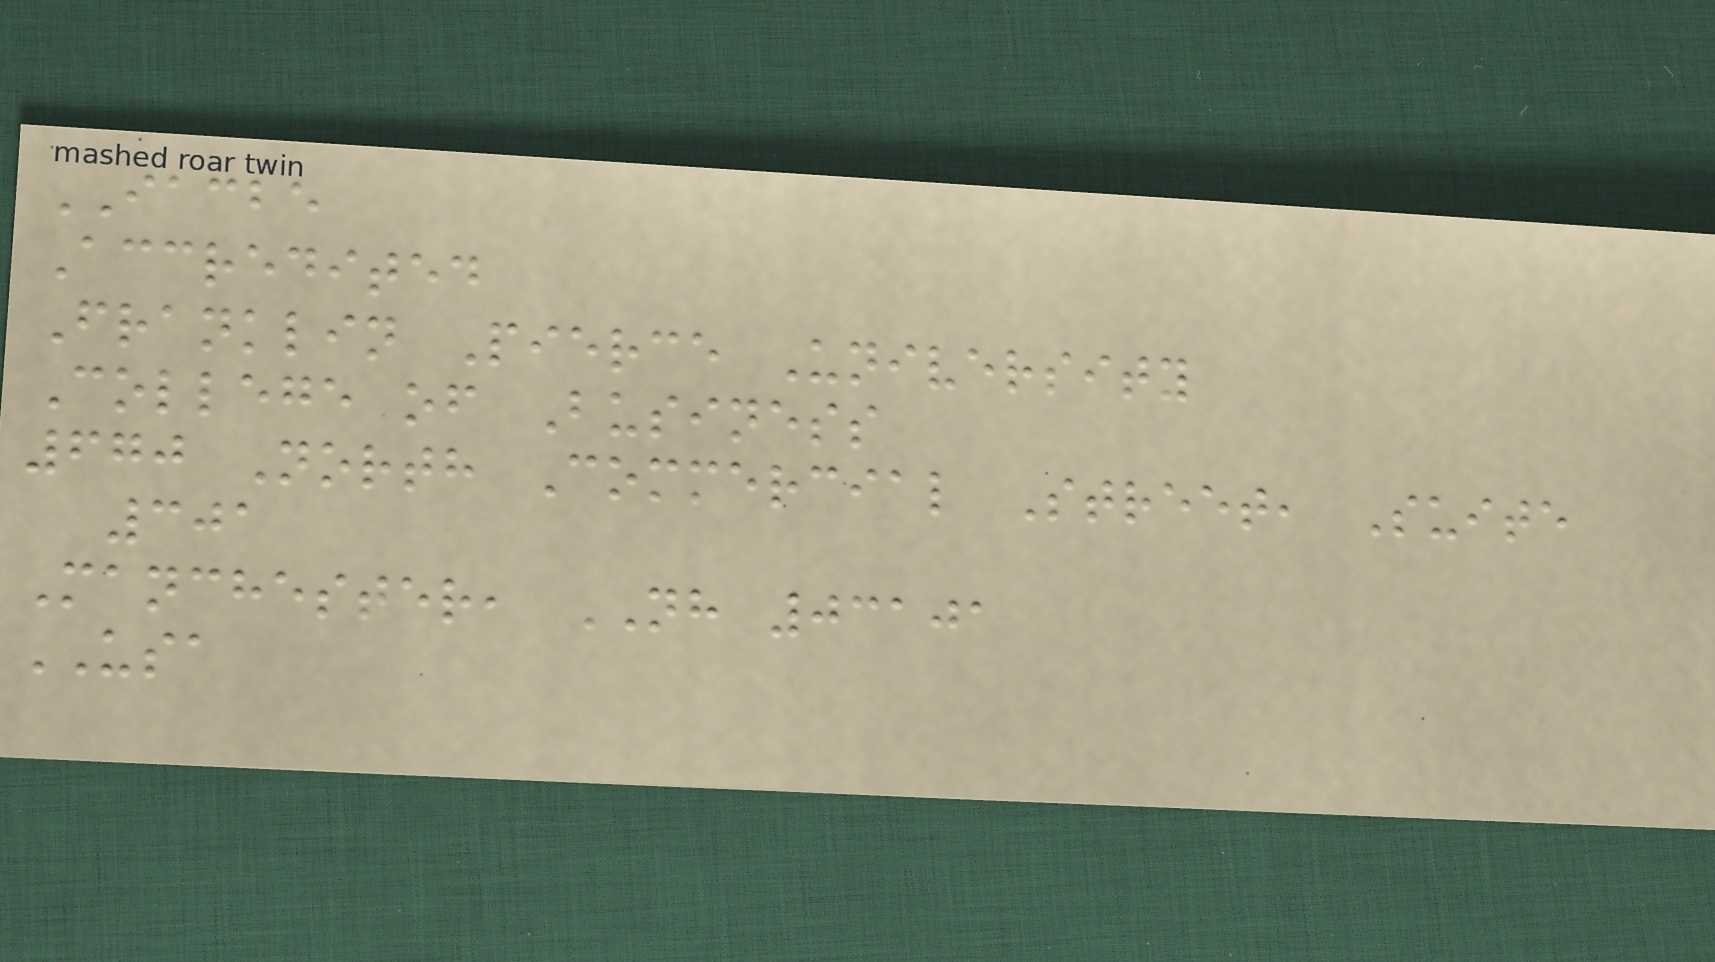IACBE
Accredited
Franklin Pierce University
College of Business
670 North Commercial Street, Suite
301
Manchester, NH 03101
USA
